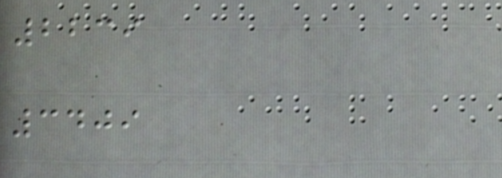2239
3409
